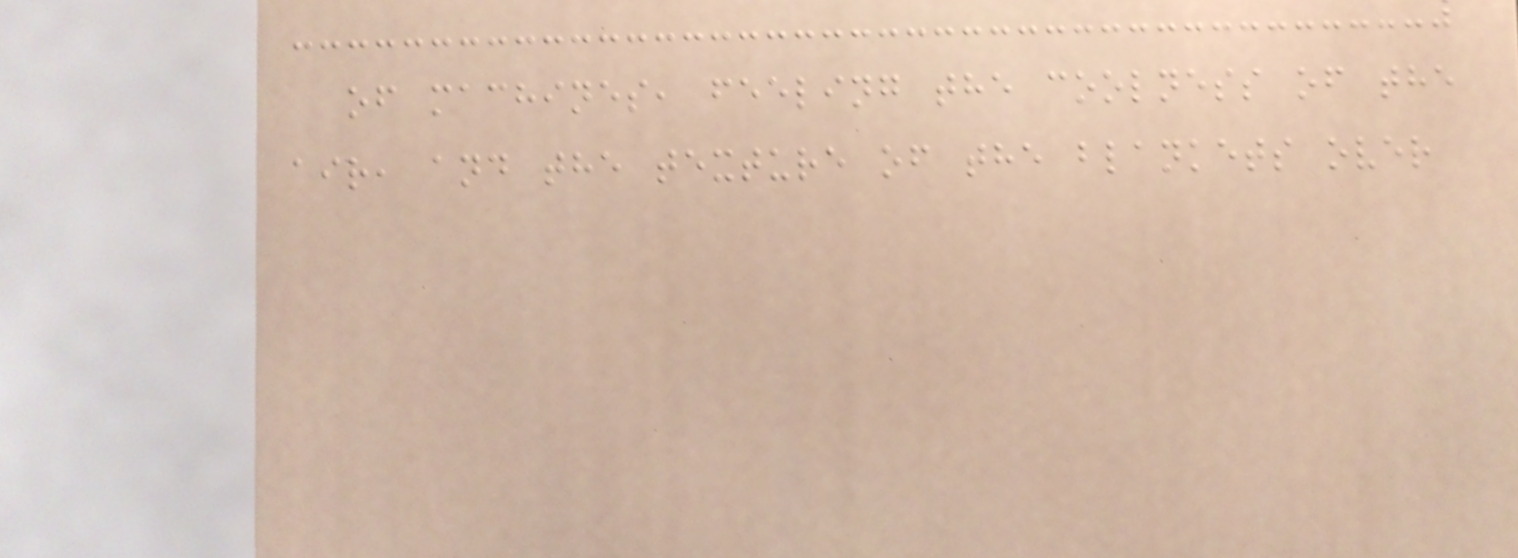of machines, feeling the coolness of the
air, and the texture of the blankets over
